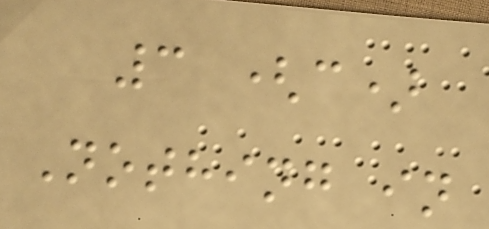3 (c)
Nothing in
